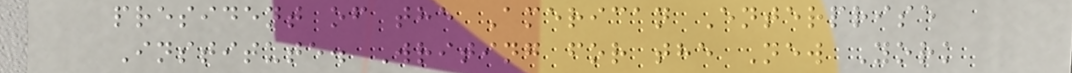president of the American Enterprise
Institute. Writing for the New York
